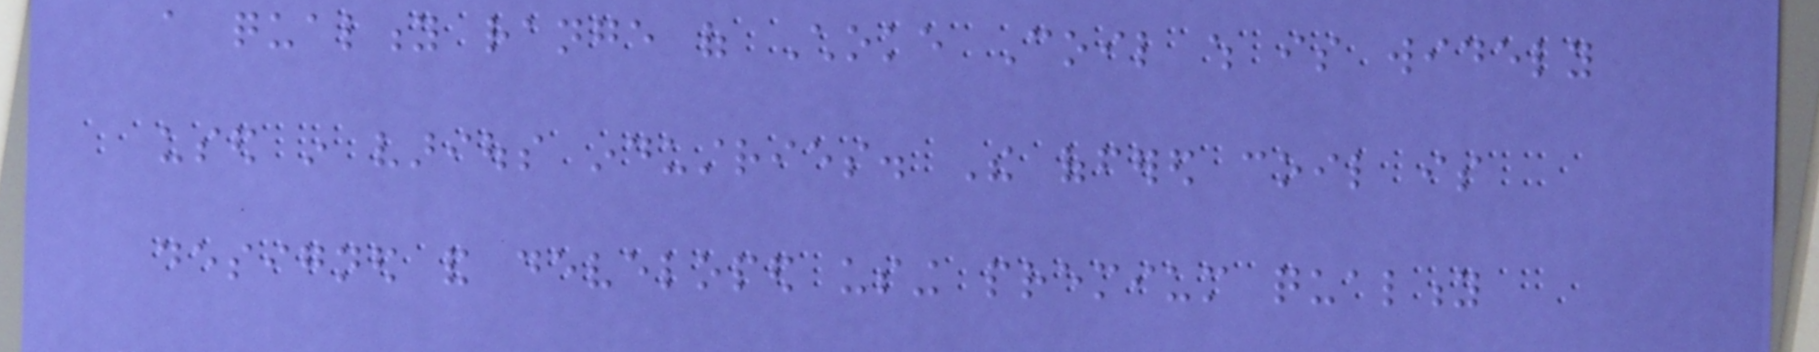a quality range of Choke Coil which is widely
used in various industries. The offered coil is
designed and developed using premium quality
